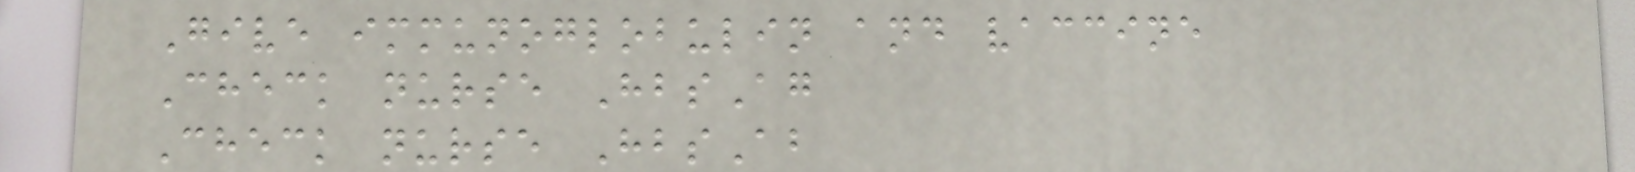Give immunoglobulin and vaccine
Check nurse HbsAg
Check nurse HbsAb
